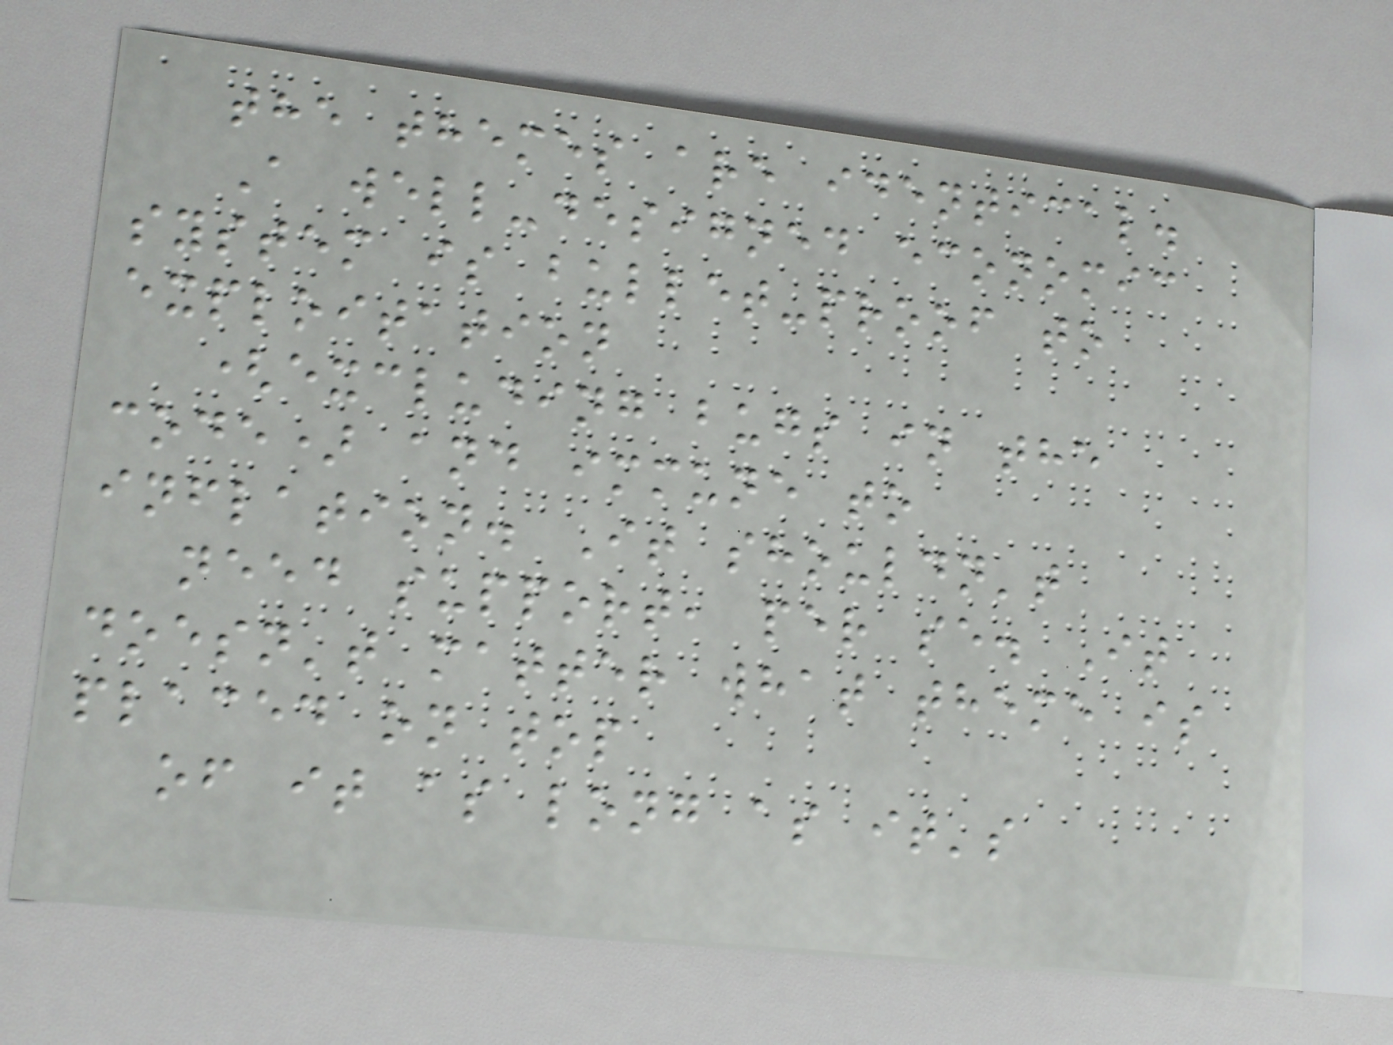the themes are identical.
A well-designed economic
system is bullet-proof to
exploitation
(excluding bugs in the
code) and immune to
inflation. It shouldn't
need support, per se. It
doesn't matter what theme is
placed on top
of it as long as it's
